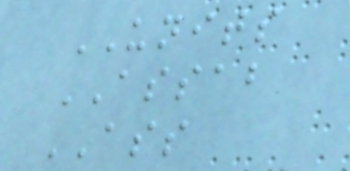UNITS
ASSAB
ASS
